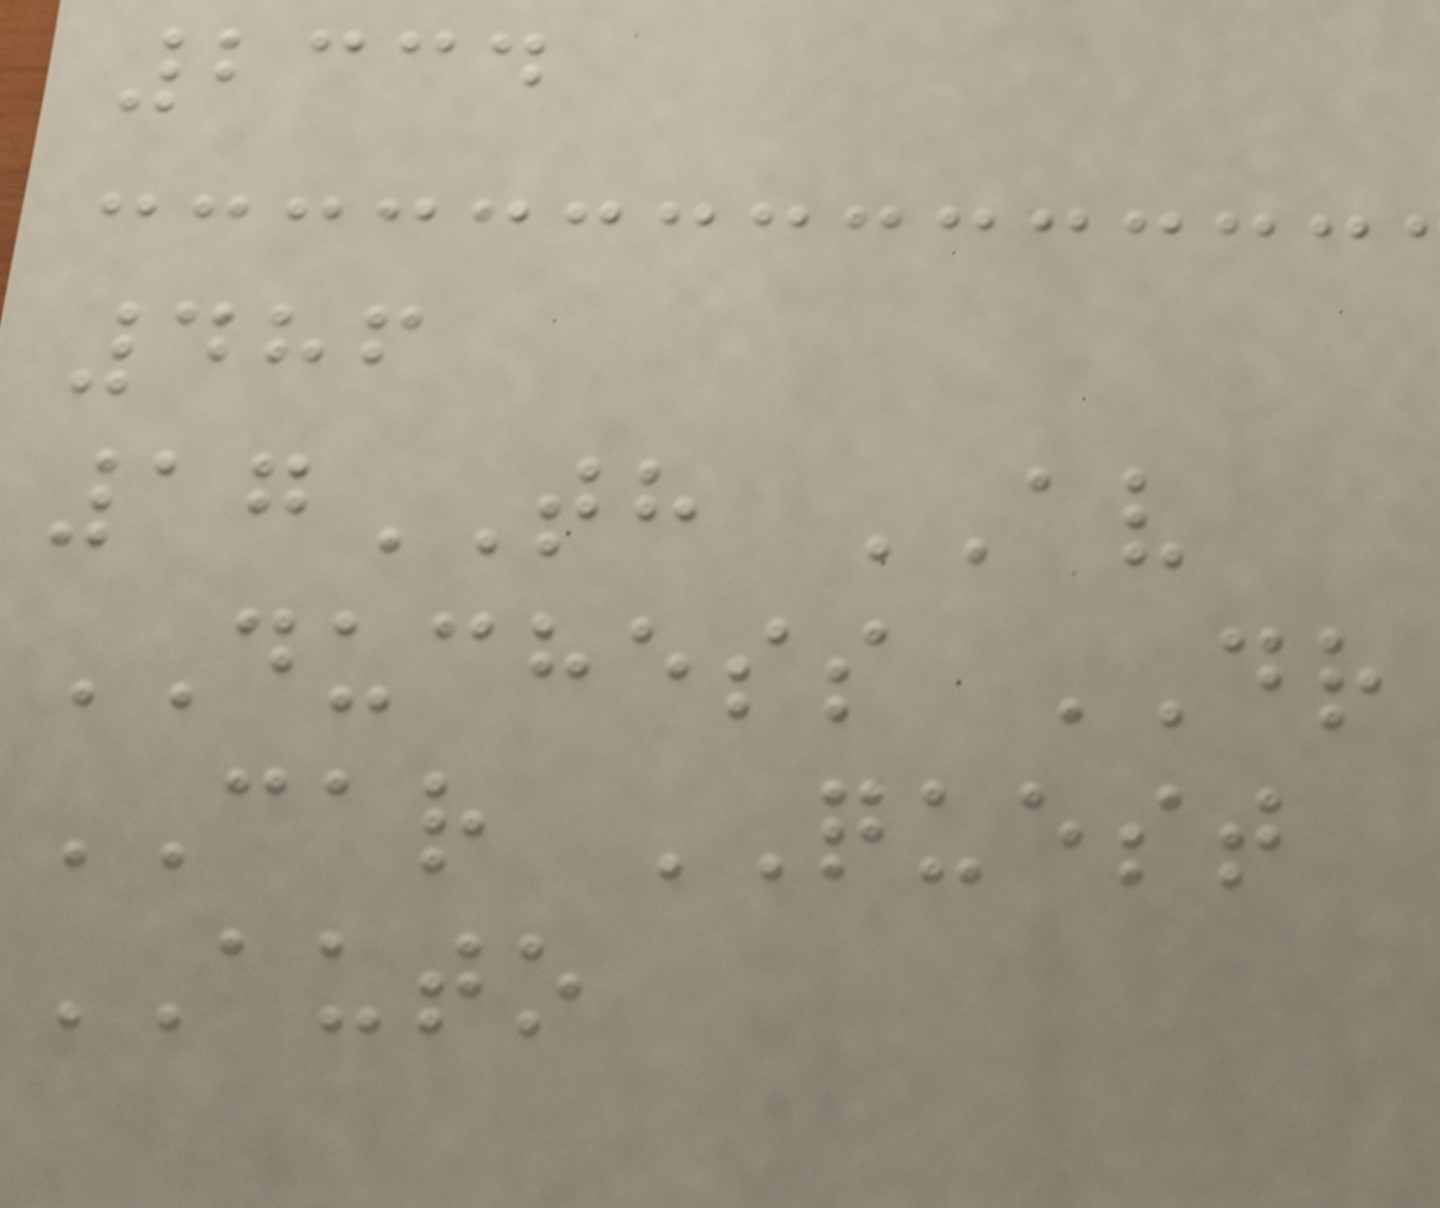2334
486
17TH AV
DUCHESS DR
CAR QUEST
AUTO
